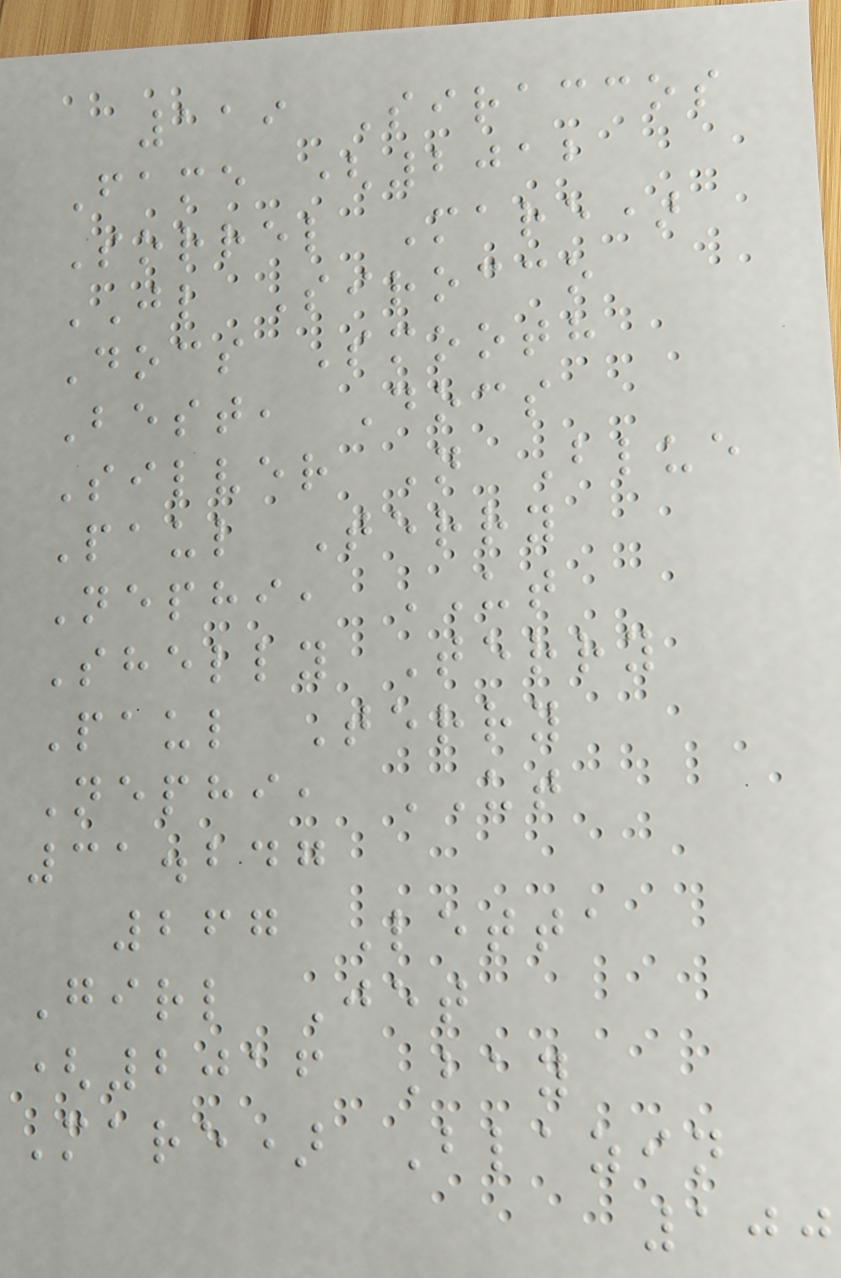119 Siraccos
Fame (2012
Sorrel Mare)
JL Sirocco
Docs Smooth
Best, Docs
Silver N Blue
Paul Terry
Nephi, UT
Shelly Terry
Paul Terry
Nephi, UT
31.247
267 Letta
Girl Jet
(2016 Bay
Mare) Blazin
100
